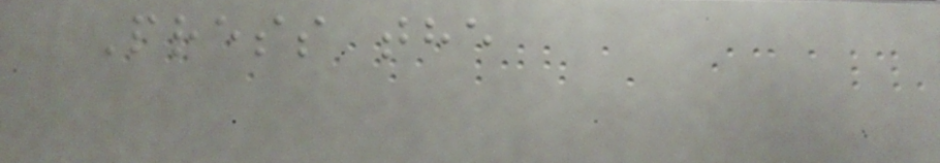Press the
